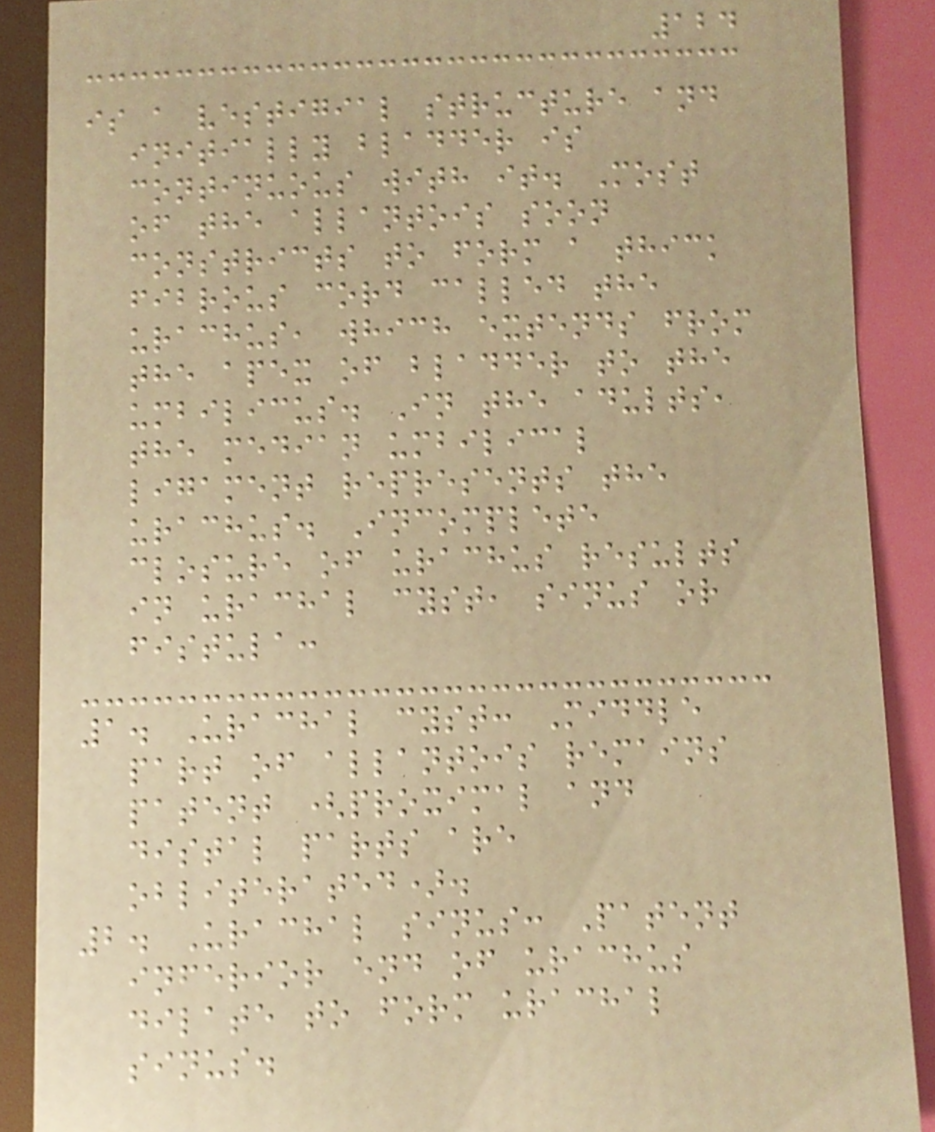124
is a vestigial structure and
initially bladder is
continuous with it. Most
of the allantois soon
constricts to form a thick
fibrous cord called the
urachus, which extends from
the apex of bladder to the
umbilicus. In the adults,
the median umbilical
ligament represents the
urachus. Incomplete
closure of urachus results
in urachal cyst, sinus or
fistula:
1. Urachal cyst: Middle
part of allantois remains
patent (proximal and
distal parts are
obliterated).
2. Urachal sinus: Patent
inferior end of urachus
dilate to form urachal
sinus.
